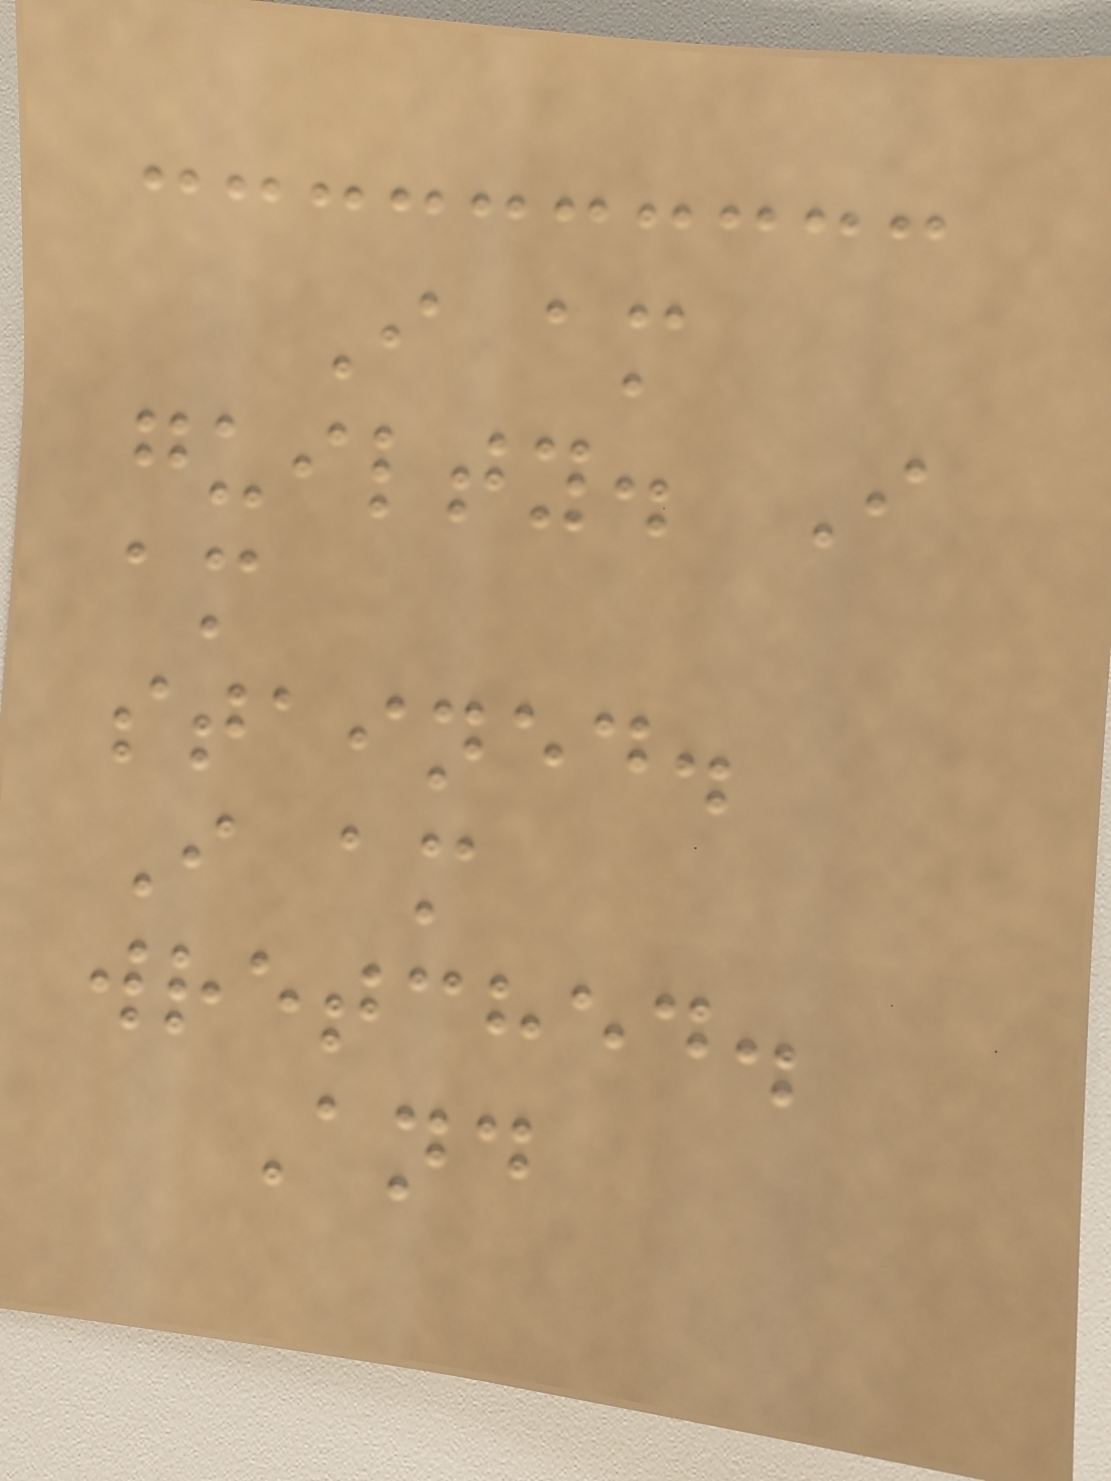I am
guilty. I
am
stained.
I am
wretched.
And
